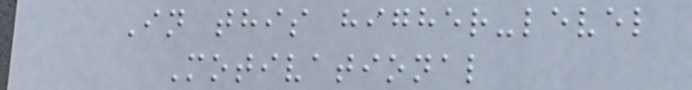In this higher-level
Motivational
